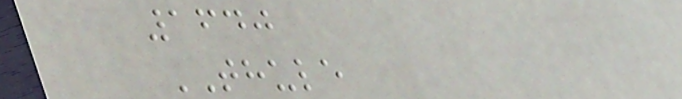1640
THULE
